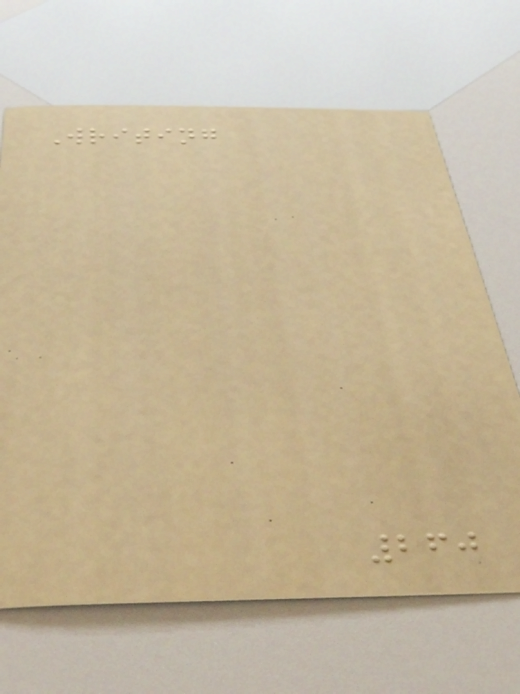Writing
260
